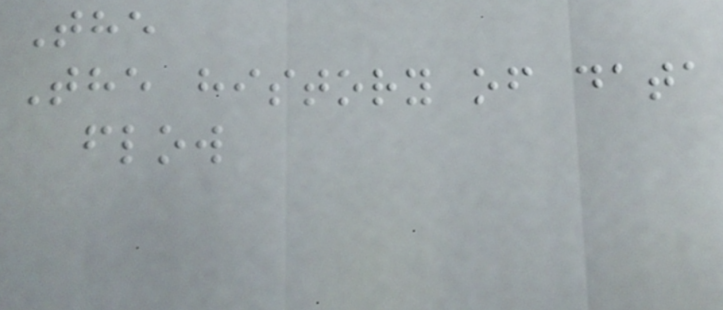The
The history of data
flow
